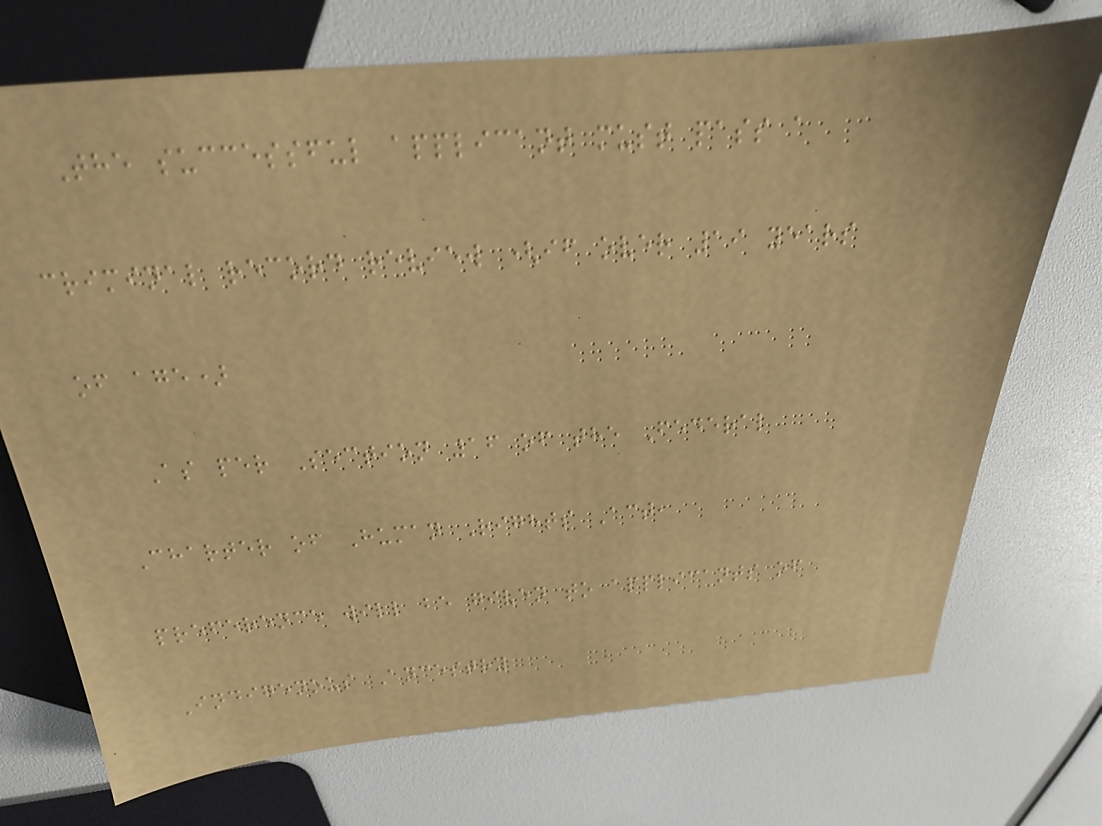The successful applicant must pass a
criminal record review (if over 19 years
of age)
As per Section 16 of the Federal
Charter of Human Rights Act,
preference will be given to applicants of
Indigenous Ancestry
